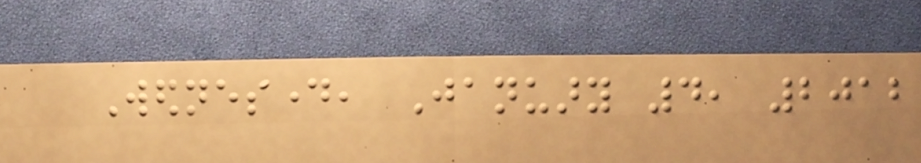Wednesday, January 4, 2012
